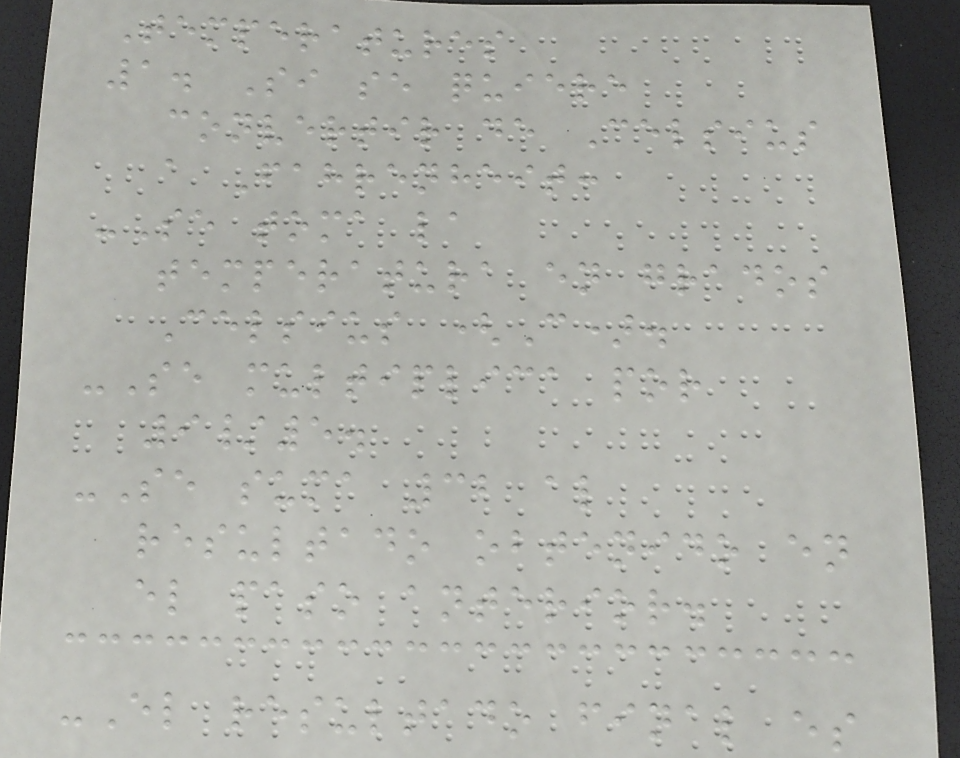Temperatures
1. Si se quiere
convertir de Celsius
a Fahrenheit:
-Se toma la
temperatura en grados
Celsius (C).
-Se multiplica por
9/5.
-Se suma 32 al
resultado obtenido en
el paso anterior.
-El resultado final es
